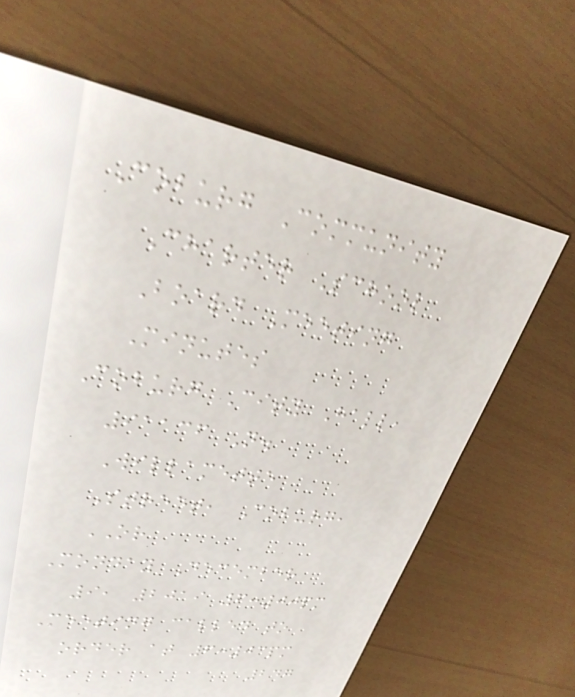Coburg Community
Charter School
Board Meeting
Minutes
Coburg City Hall,
91136 N.
Willamette
Street, Coburg,
OR
Monday December
9, 2019 6:00pm
Meeting called to
order at 6:03pm
247
